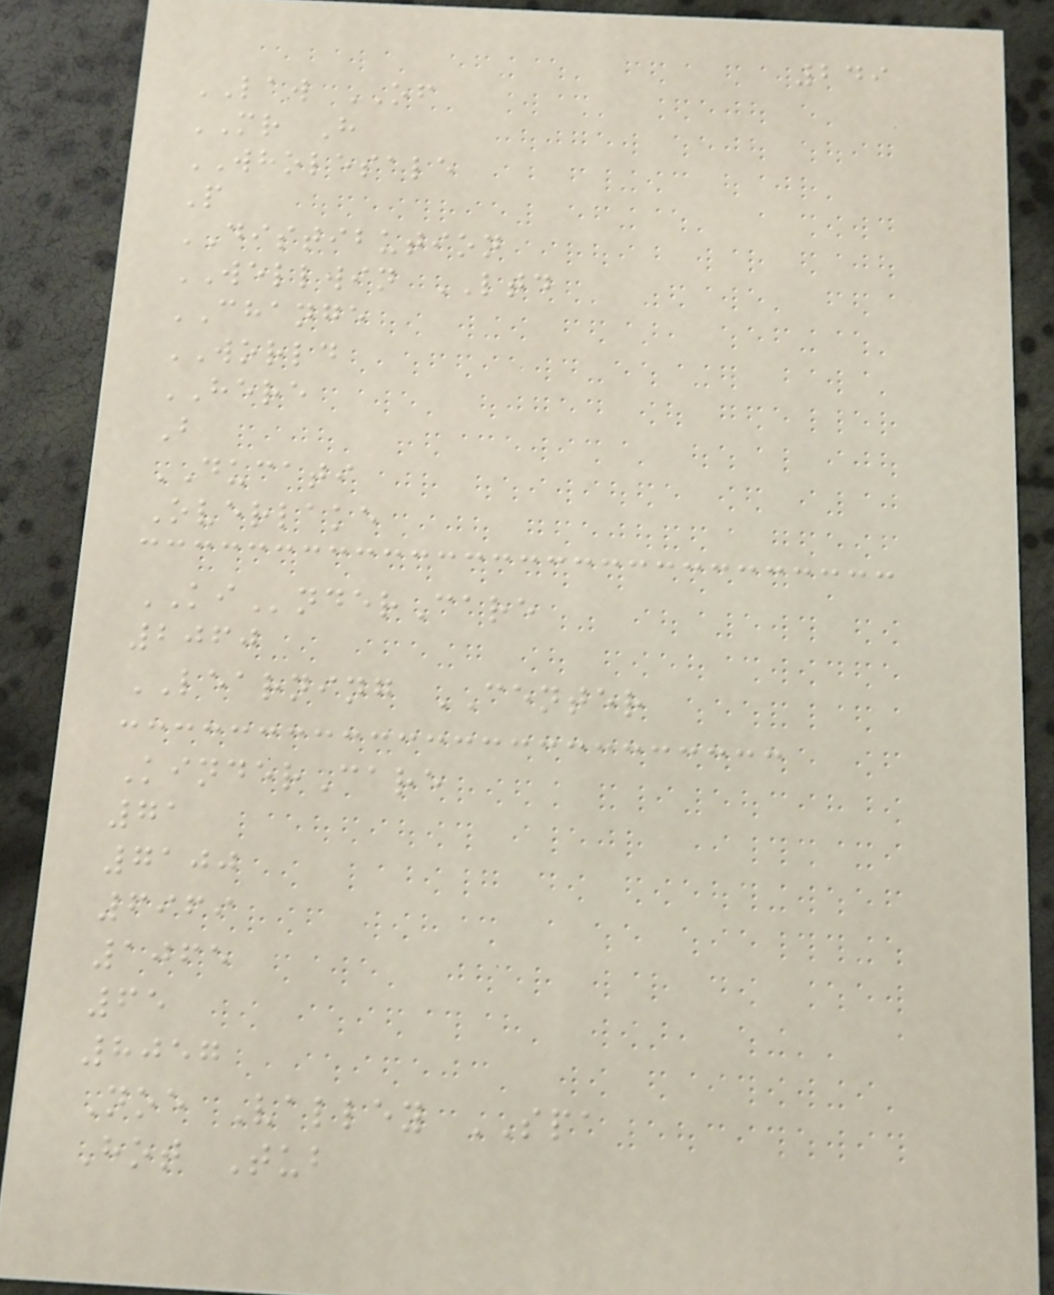249
LAW OF
MR H
WHOLESALE
P
DISTIBUTION
WELLWIN LTD
CHANGE
WORLD
HERE
B
DUCATI
Overlake
KInderCare
2060
LEARNING CENTER
KinderCare
71
7100
6969
1065
65
8057
Noe Valley SPA
Hot Tub
